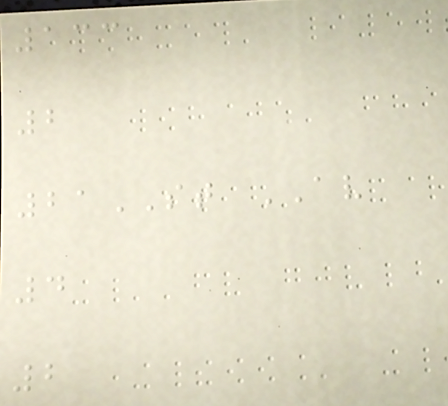133
2
21ST AV
4
2
